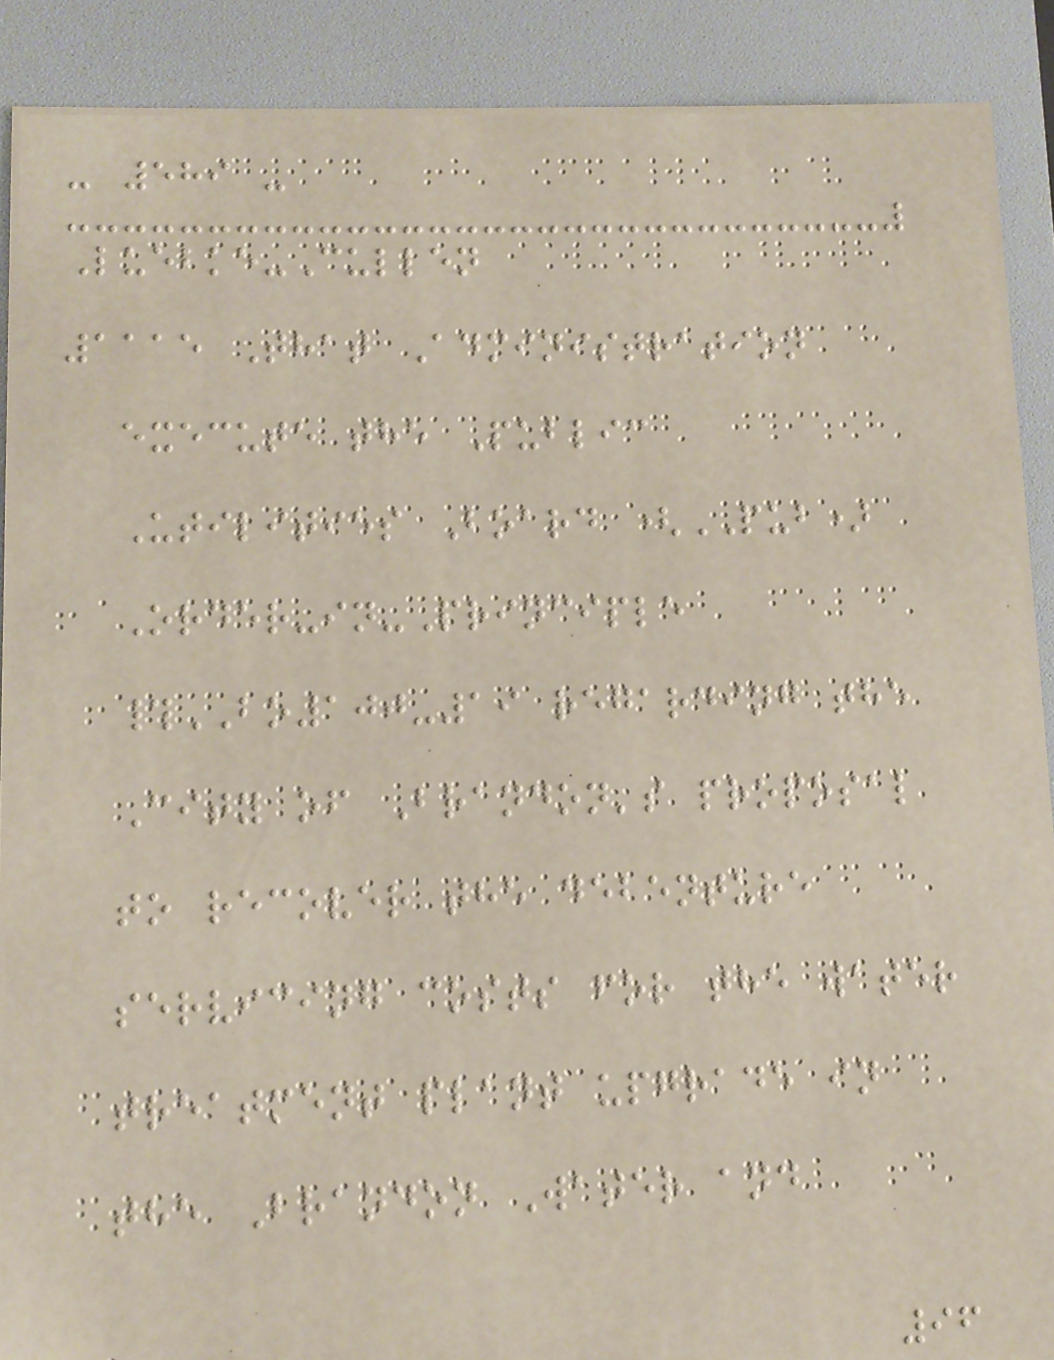- 589 -
Luebke-Cullen
1115 That Administration
execute the Public
Utilities Board (PUB)
Order-in-Principle
#BO100-19 regarding the
City of Brandon's proposal
to recover the debenture
servicing costs for the water
treatment plant upgrade in
the Brandon Water and
96
